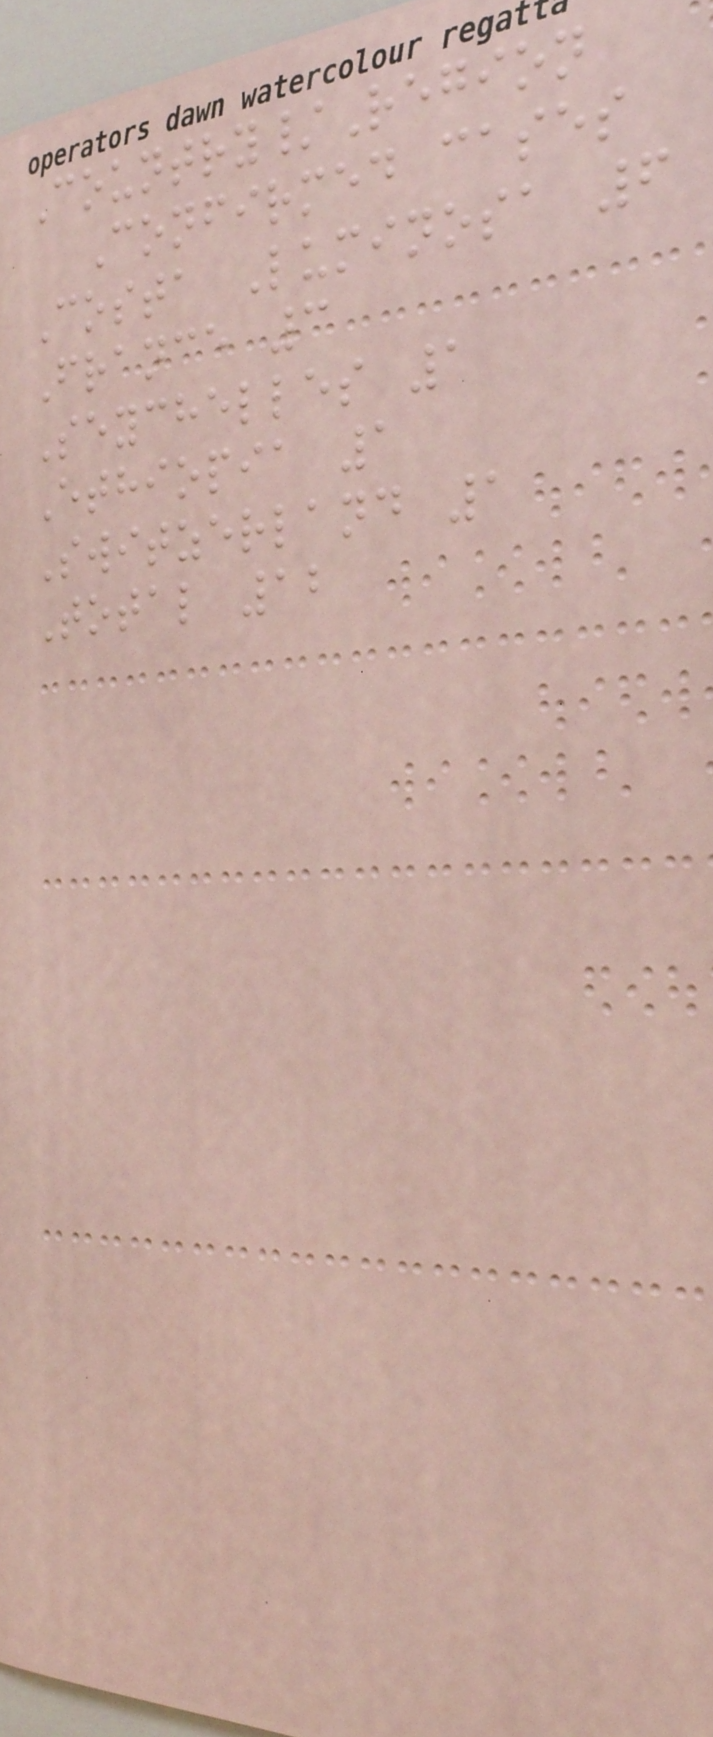Country/Region
Confirmed cases
Costa Luminosa 6
France 3
Seychelles 1
Ethiopia 1
Switzerland 1
Total 12
